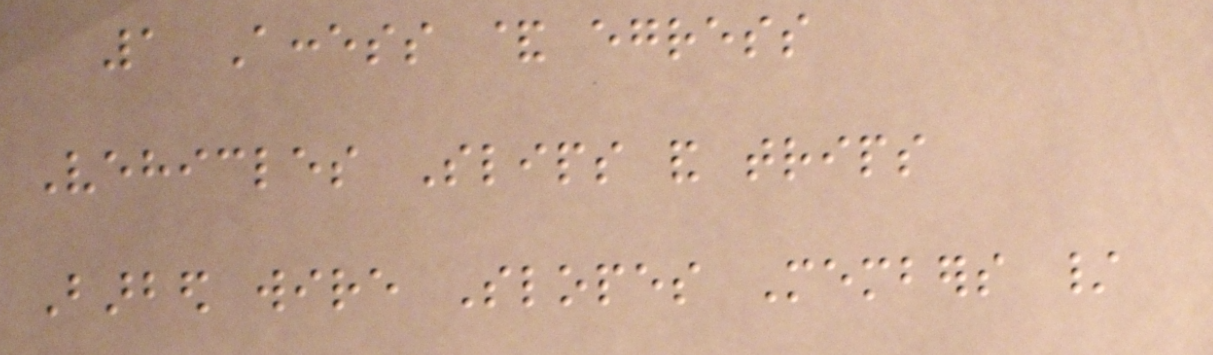1 Access & egress
Vehicles Slips and trips
Barbed wire Slopes Members /
